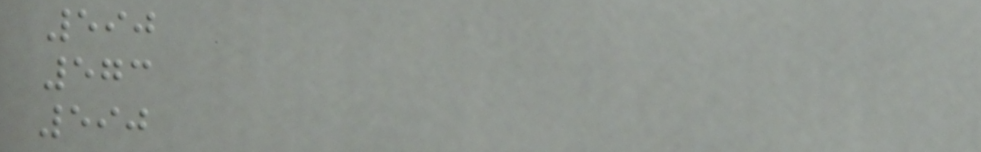590
573
590
